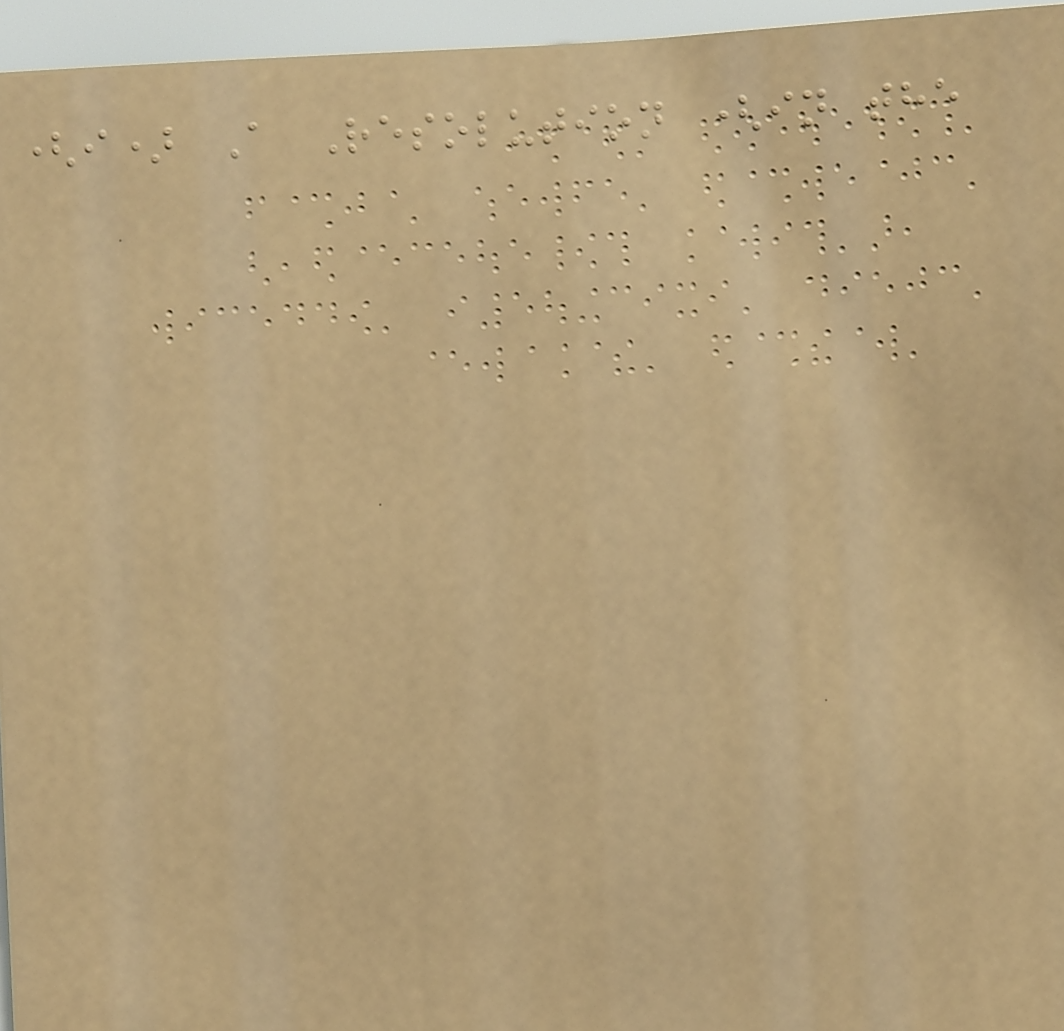(i) A Resolution (in the
